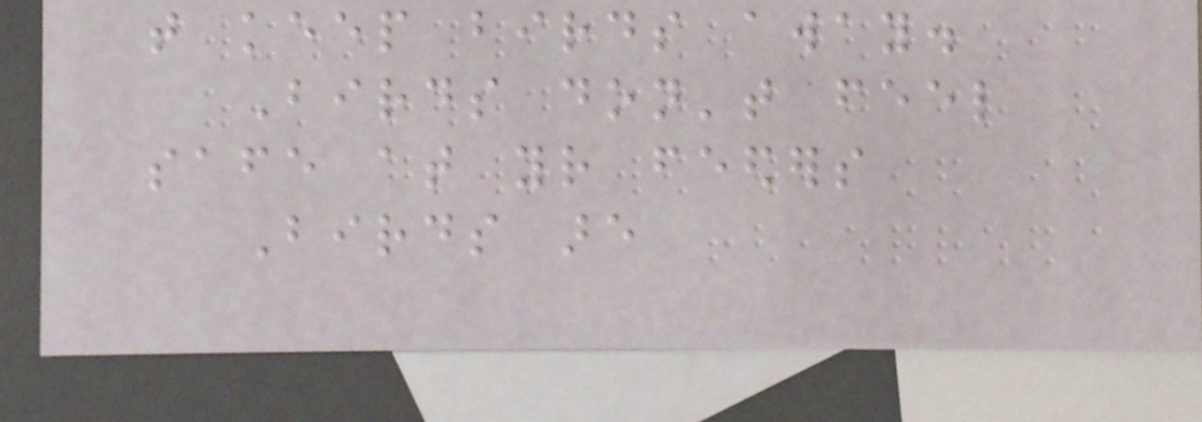that keep birds away.
Birds don't feel
safe at your feeders
Birds are
